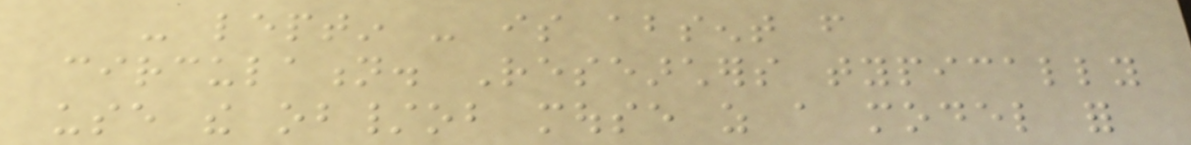- leptin - is absent from
circulation. Researchers typically
use the ob/ob mouse as a model for
